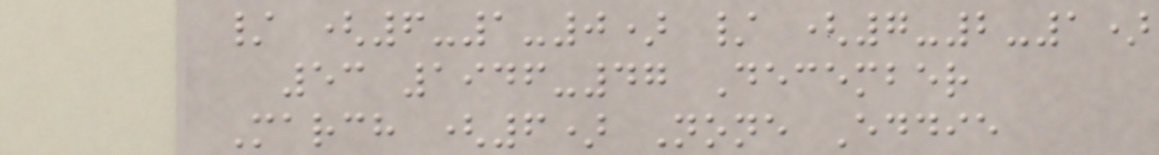/ (6-1-0) / (7-2-1)
53 1946-47 December
March (6) None Eddie
